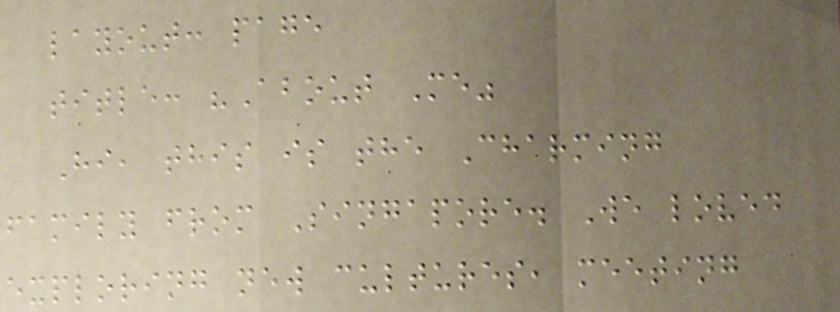layout: page
title: "About Me"
Hi, this is the Charming
family from Singapore. We loved
exploring new cultures, meeting
